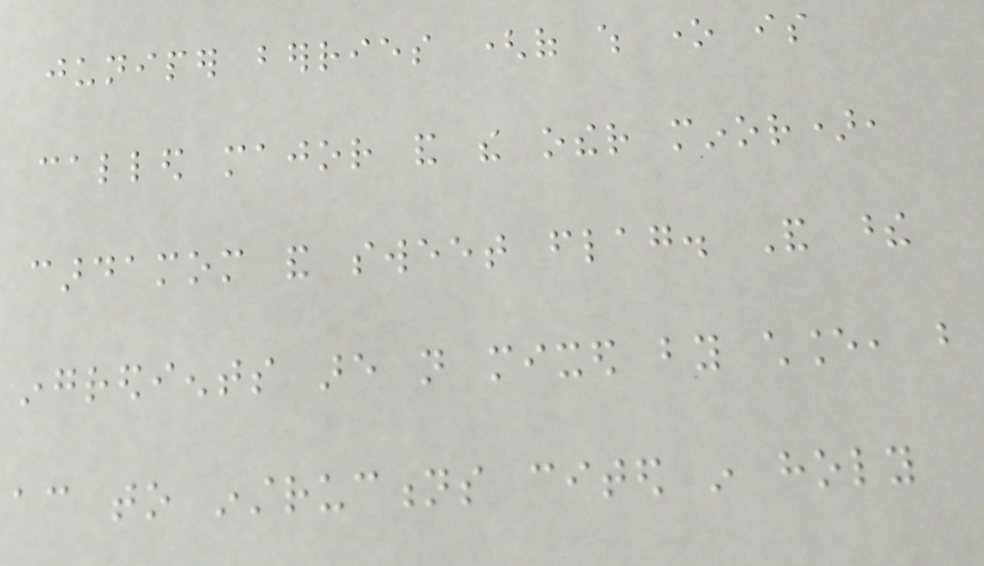juniper berries (of which one is
called major and the other minor),
cardamom and sweet flag. And these
ingredients are not mixed by chance, but
according to instructions cited in holy
